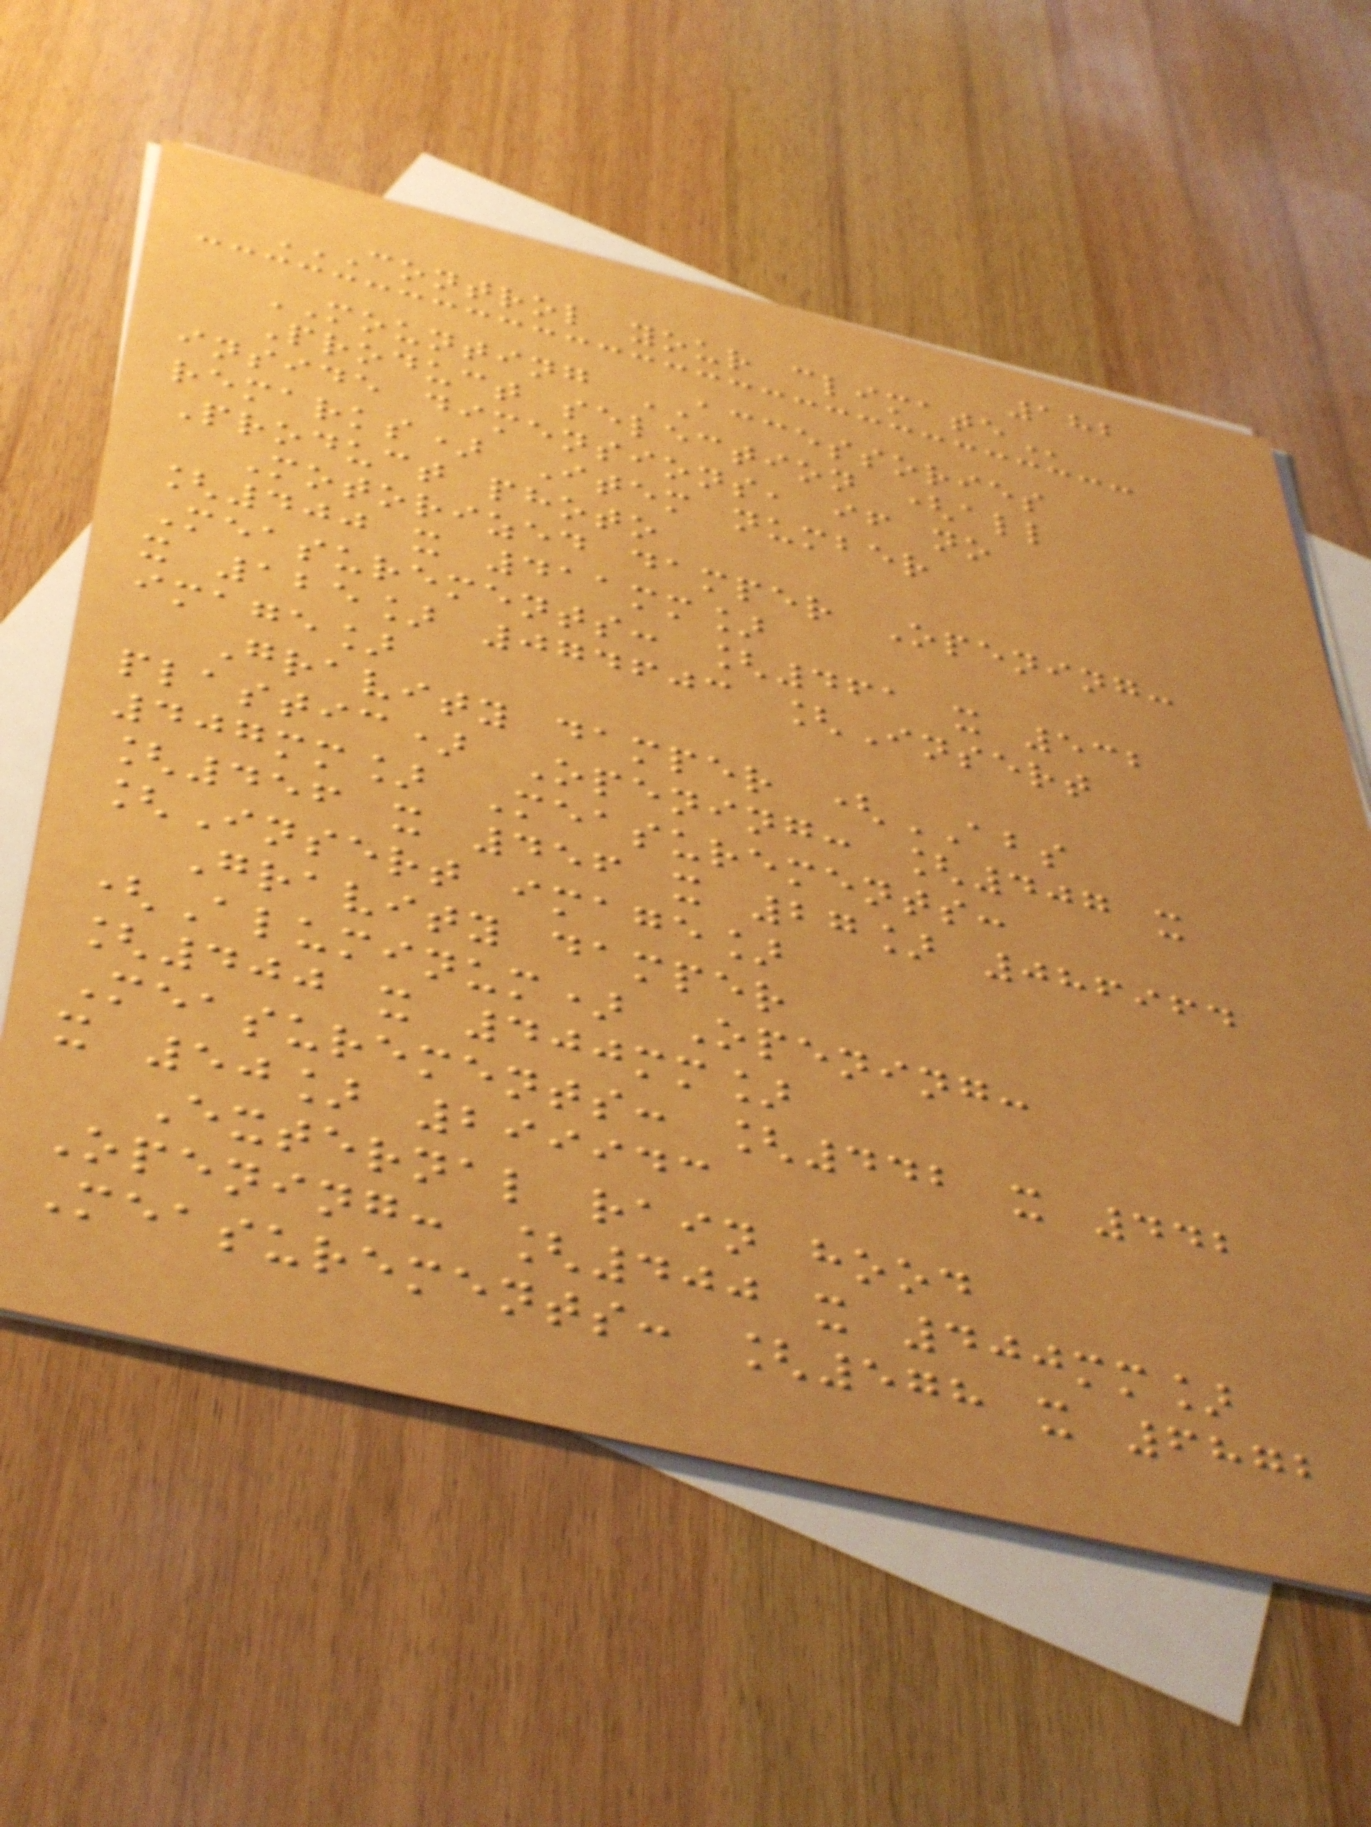182
CONTROL YOUR CLIMATE
MOUNTING ACCESSORIES
Product selection (all
inside dimensions, if no
remarks) Item number
Product photo
Motorized damper Opening:
[400 x 411mm]
Measurements: [461 x 532
x 125] 074603 [Insert
image]
Gravity damper (ABS
plastic) Opening: [407 x
407mm] Measurements:
[456 x 456 x 27] 086964
[Insert image]
Gravity damper
(Aluminum) Opening:
[400 x 400mm]
Measurements: [442 x 442
x 50] 299943
External rain hood
Opening: [400 x 400mm]
Measurements: [578 x 6872
